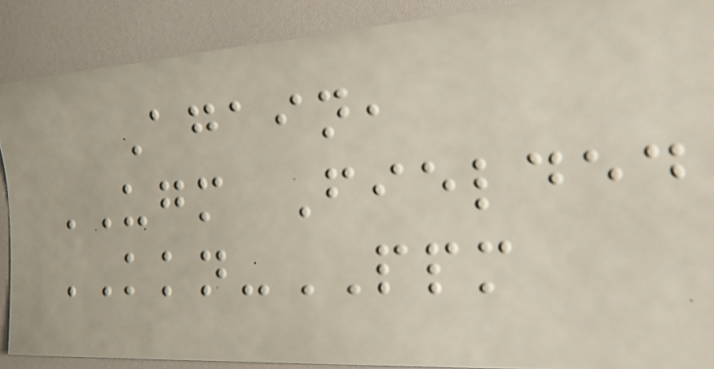Again,
UGM Fielded
KKN-PPM
